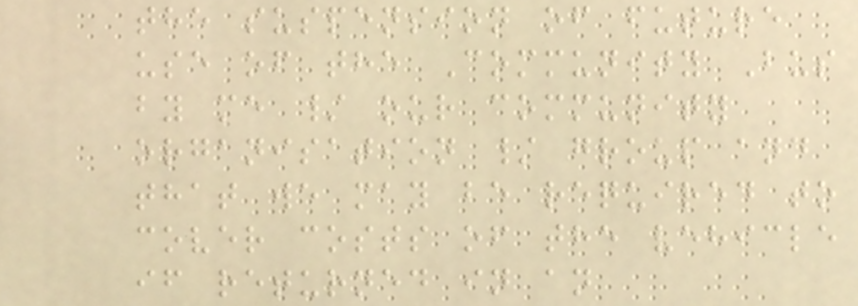the suspension of future
use of the Community Bus
by me / our community
organisation / group and
that we may be required to
cover costs of the vehicle
if returned in an
